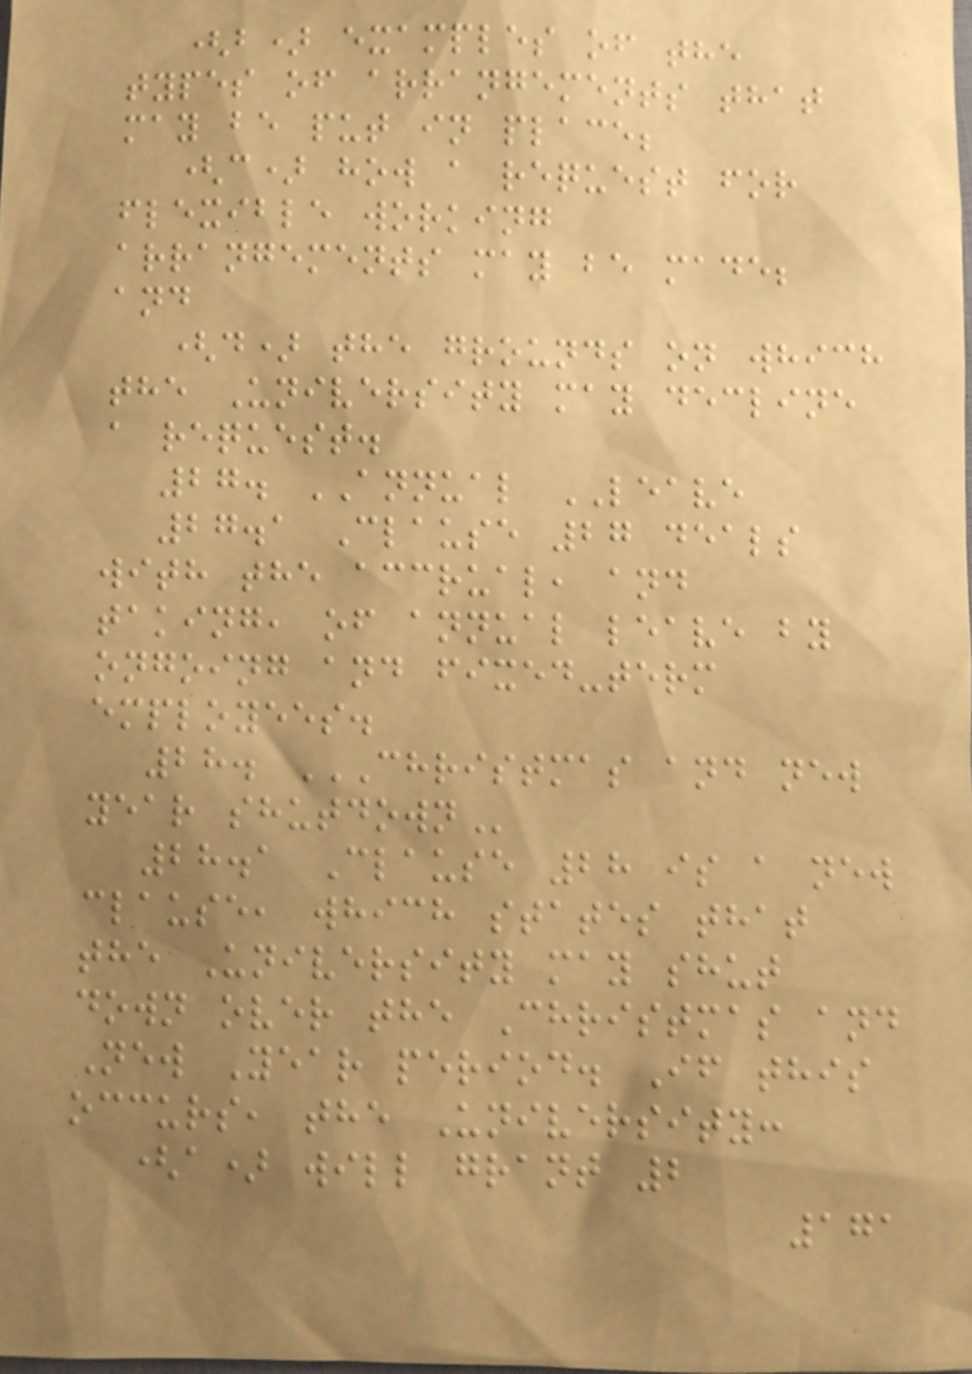(b) examples of the
types of arrangements that
may be put in place;
(c) how a request for
flexible working
arrangements may be made;
and
(d) the grounds on which
the University may decline
a request.
27. ANNUAL LEAVE
27.1 Clause 27 deals
with the accrual, and
taking, of annual leave by
ongoing and fixed-term
employees.
28. CHRISTMAS AND NEW
YEAR SHUTDOWN
28.1 Clause 28 is a new
clause, which states that
the University may shut
down over the Christmas and
New Year period. If this
occurs, the University:
(a) will grant 2
171
